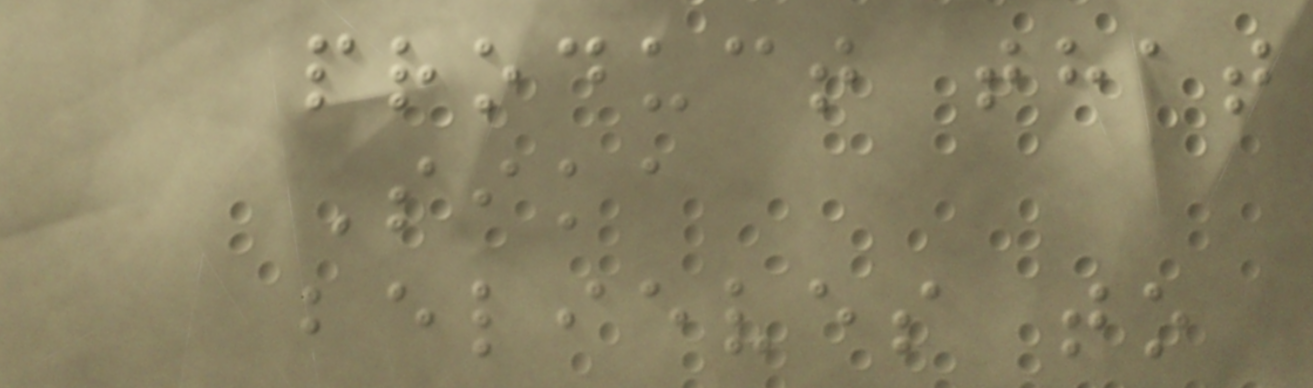product that
Sika
believes to
